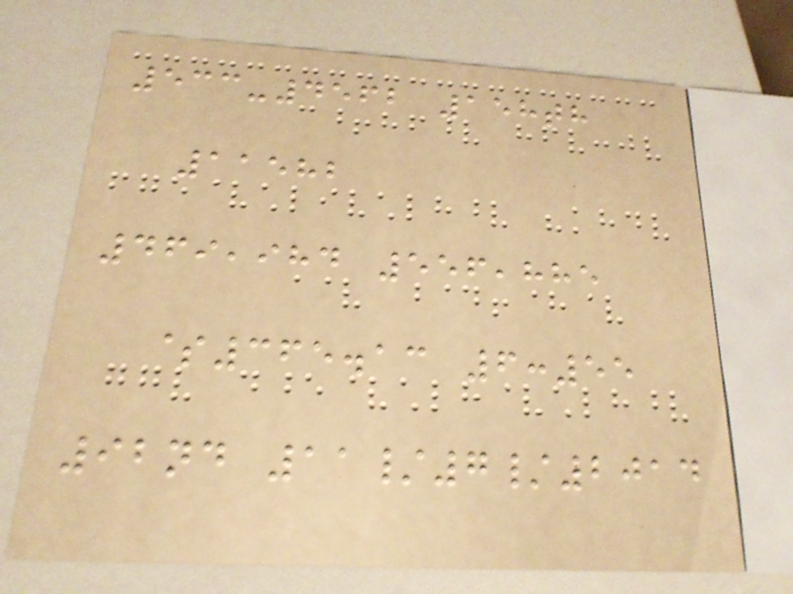533-4562 158th
11582
469,984 556,885
$365.13 6:55
92nd 11/7/2014
